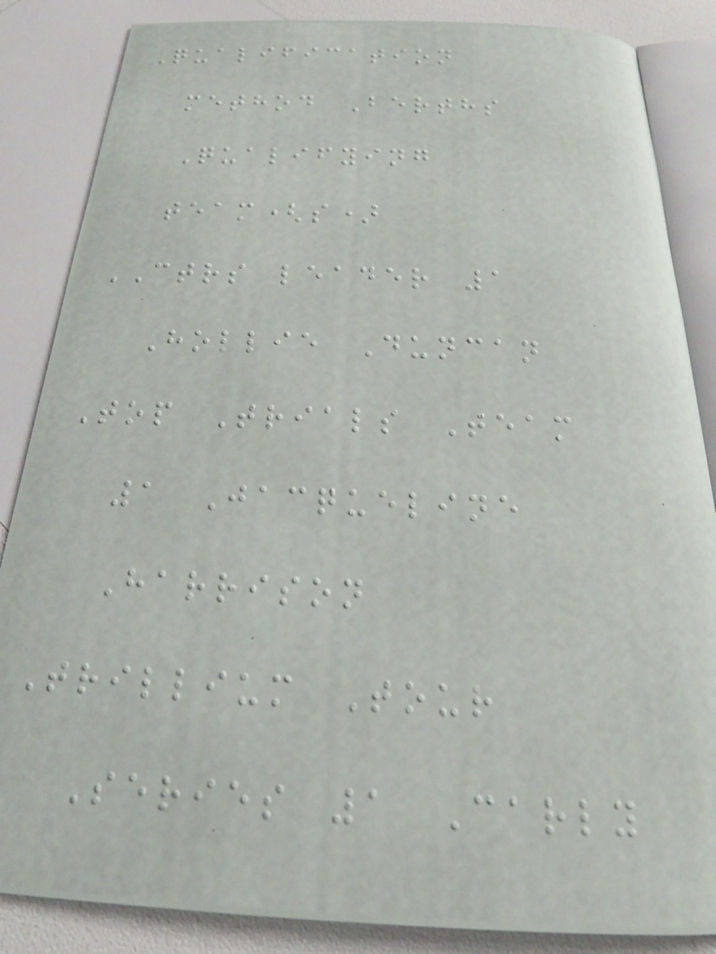Qualification
method Berths
Qualifying
team(s)
CTRS leader 1
Hollie Duncan
Top Trials Team
1 Jacqueline
Harrison
Trillium Tour
Series 1 Carly
